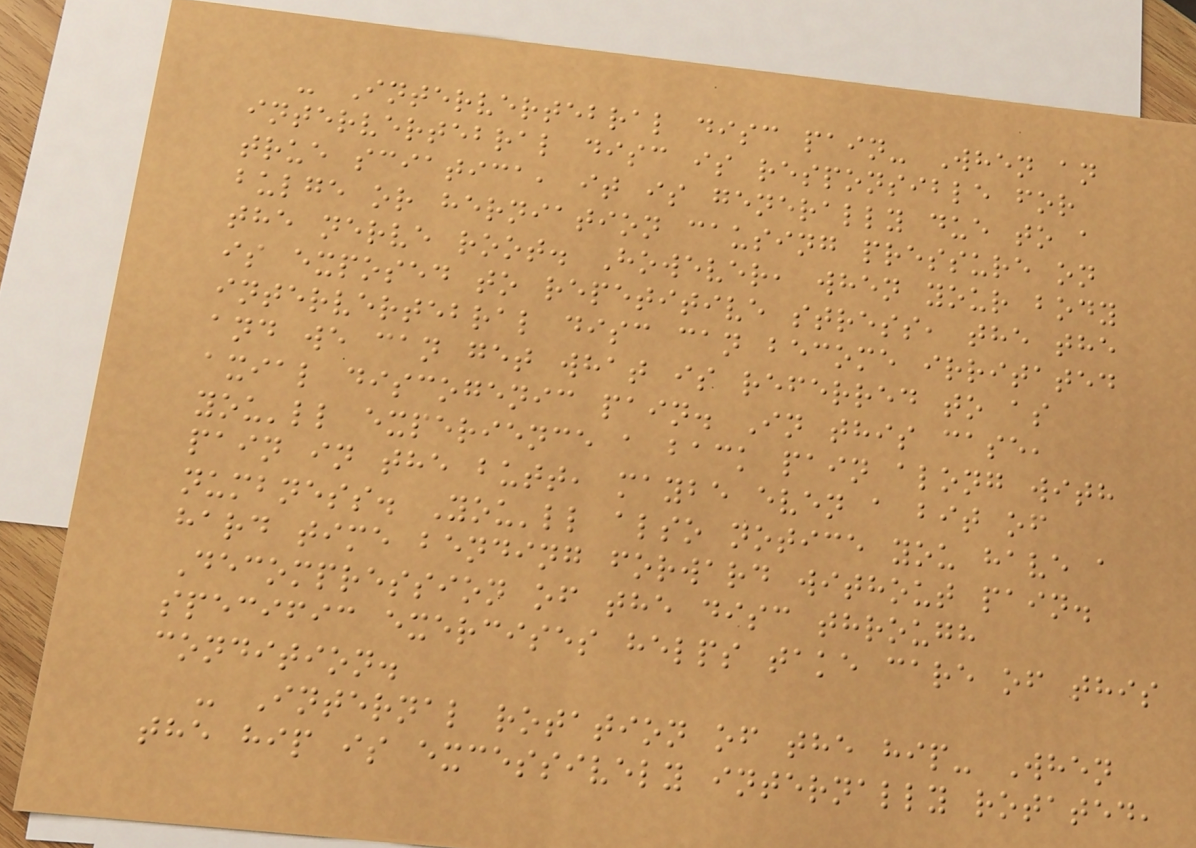- Intervertebral disc pain- When an
intervertebral disc is responsible for
true sciatica, it is generally due to a
bulge or herniation causing pressure on
the nerve root. However, when your body
is exposed to repetitive stress, the the
intervertebral disc can become irritated
and we can get what is referred to as
axial discogenic pain. In this case,
you'll experience a back pain along with
pain in the butt, maybe even a bit of
numbness. You'll also notice you have a
hard time bending forward without pain.
Decompression of the disc through
specific exercises helps take care of this
condition.
- Internal rotation of the hip- When
the hip is excessively internally rotated,
